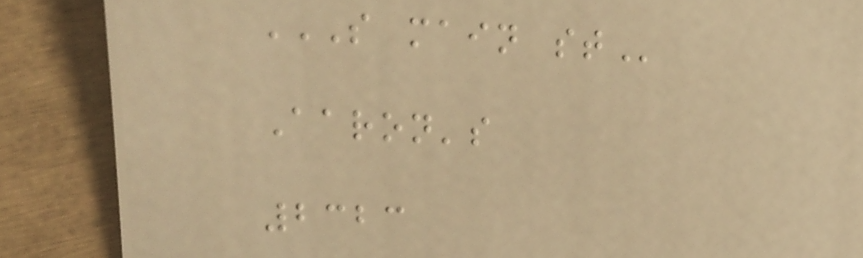S MAIN ST
Aaron's
2323
